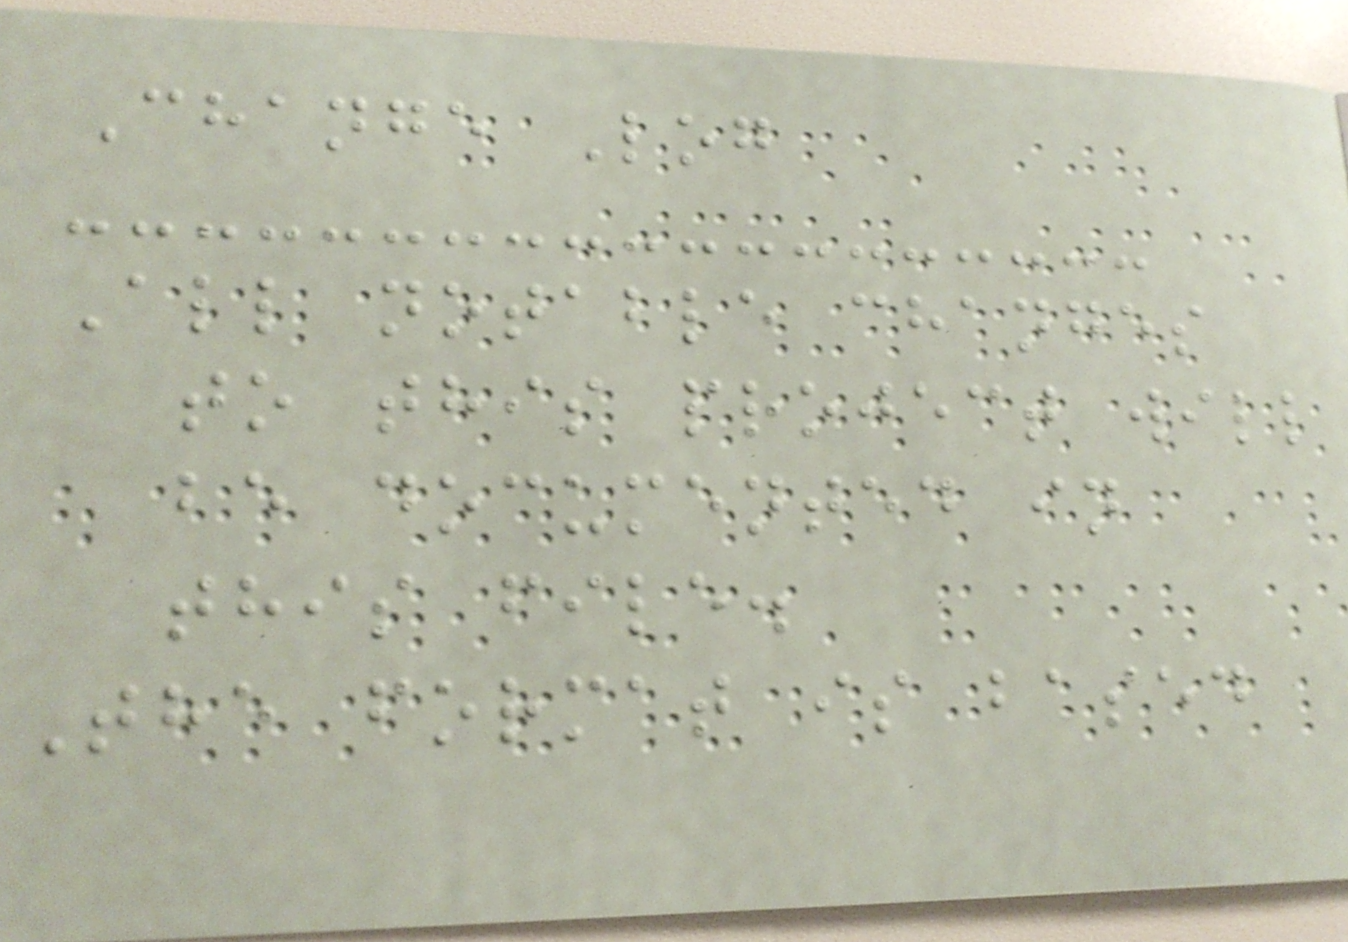Change Log
All notable changes
to this project will
be documented in
this file.
The format is based
